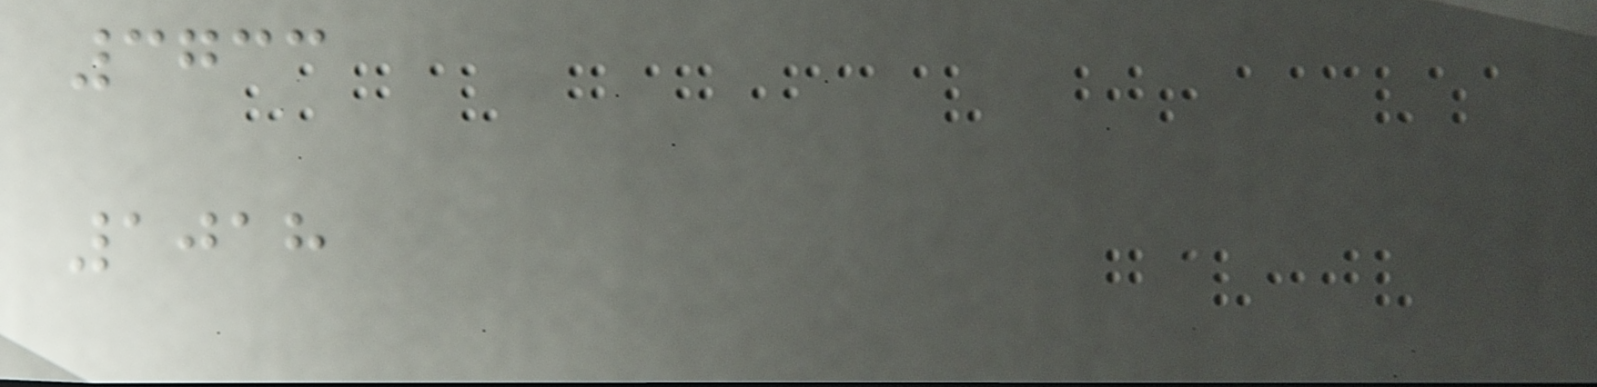3733
1018
